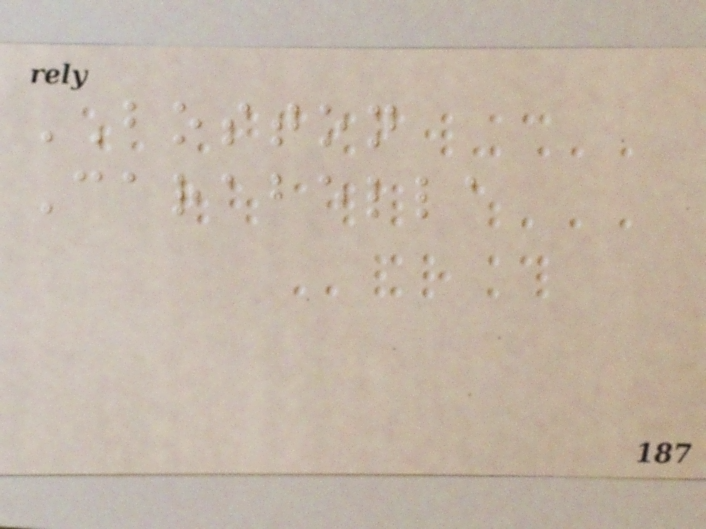BOSTON
Carabella
